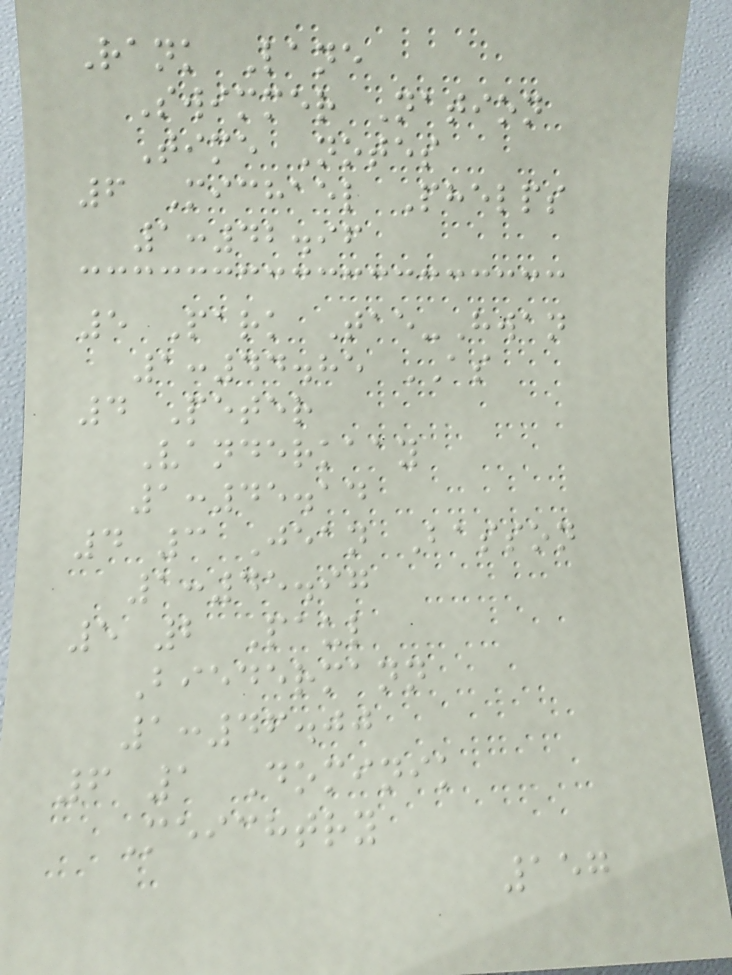Rank Lane
Swimmer Nation
Time Notes
6 Michael Phelps
1:42.96
5 Park Tae-Hwan
1:44.85 AS
4 Peter
Vanderkaay
1:45.14
4 3 Jean Basson
1:45.97
5 2 Paul
Biedermann
1:46.00
6 1 Dominik
Meichtry
157
